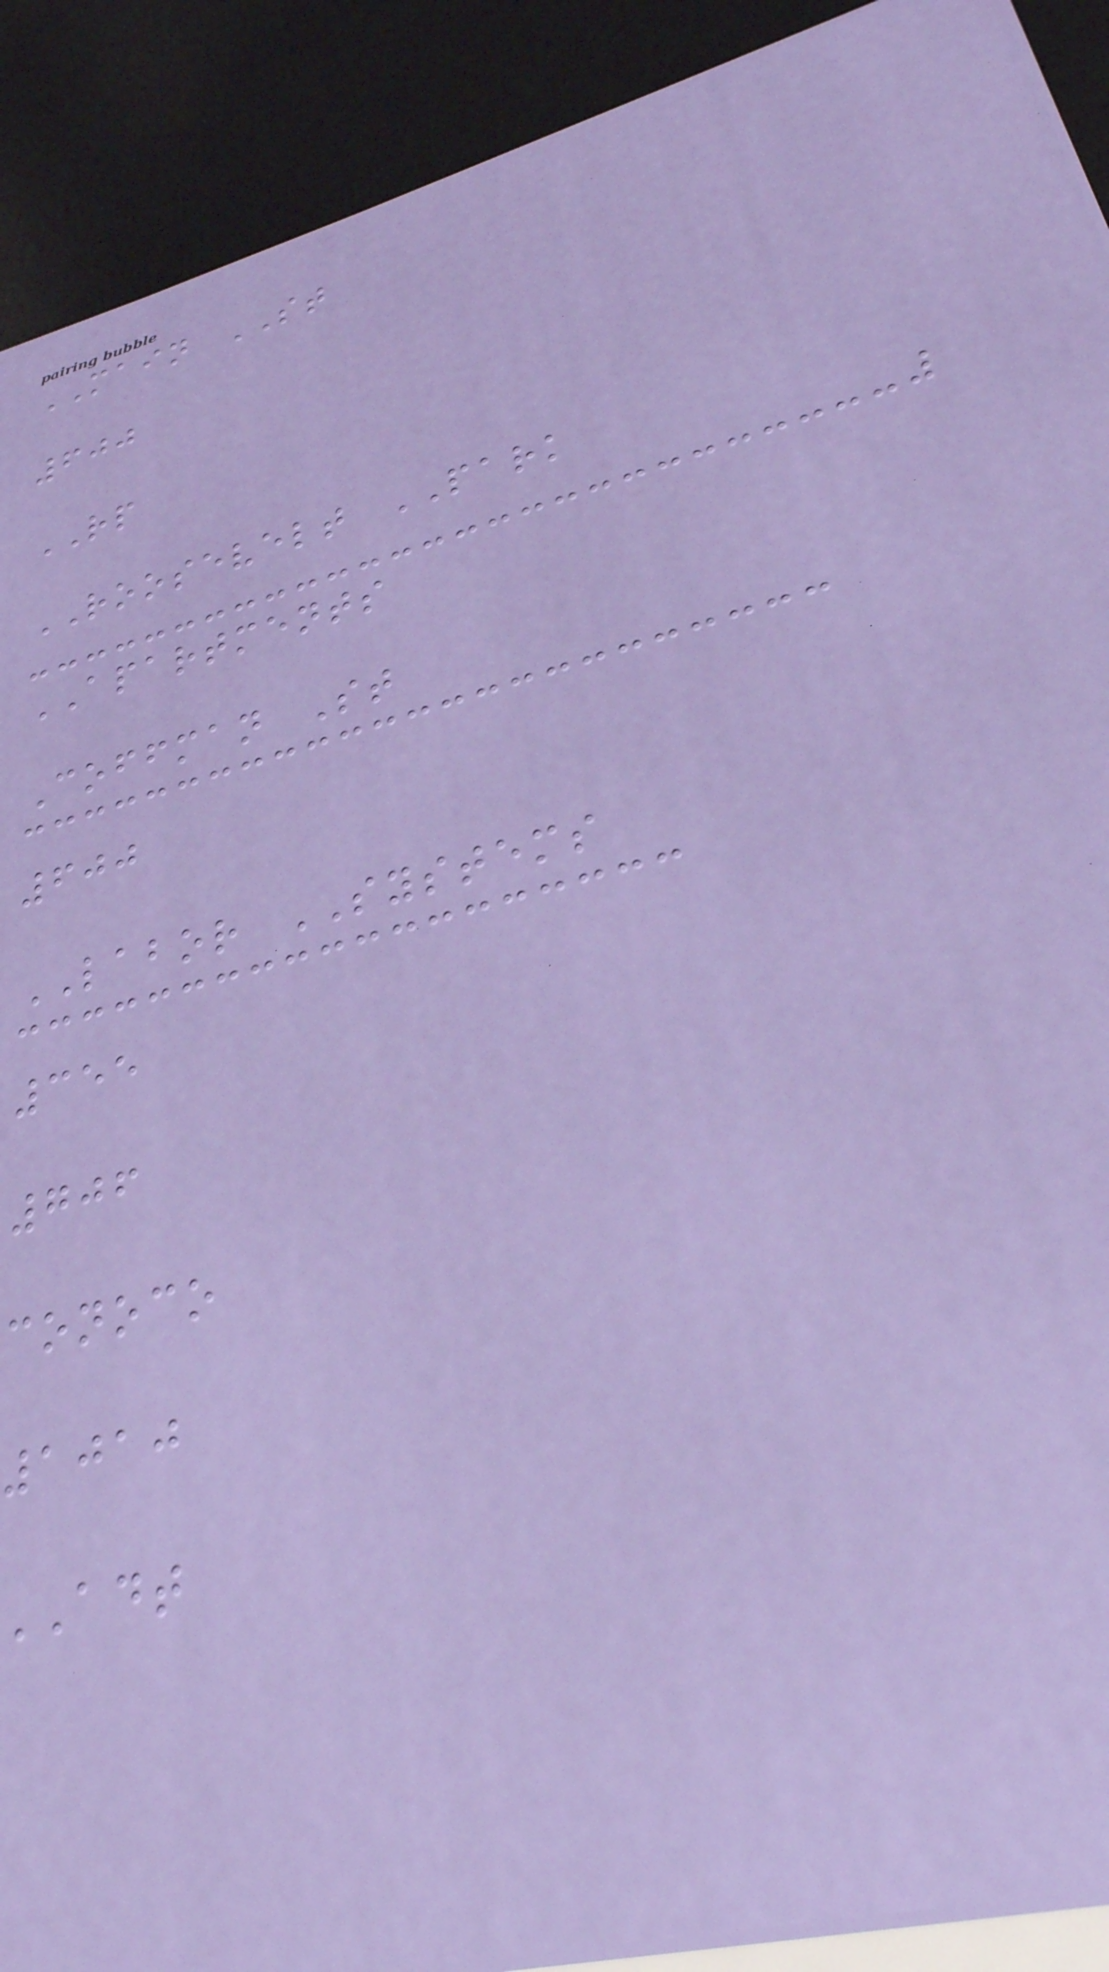MAIN ST
600
RP
ROOSEVELT PARK
APARTMENTS
Coffman St
600
LABOR SYSTEMS
355
706
conoco
1010
